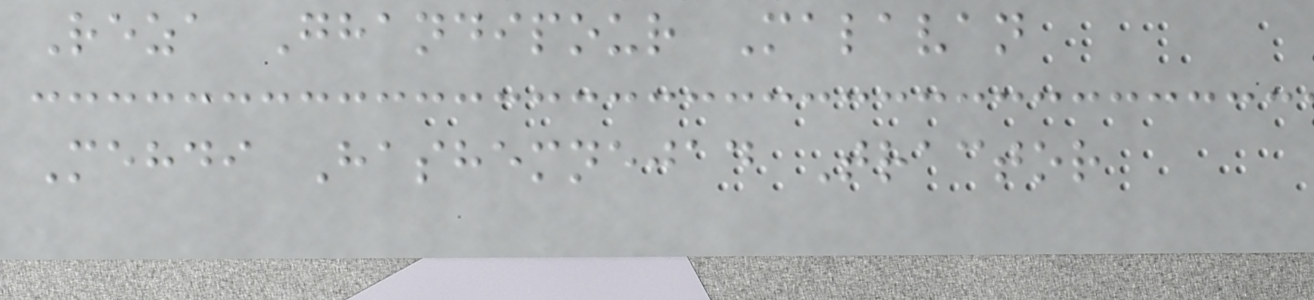Reza Ghandipour Malavan
Mehdi Hashemnejad Tractor
